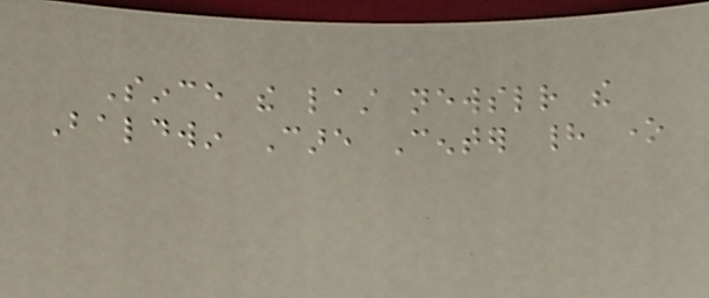Since the last newsletter the
Baldwin Care Center had one
